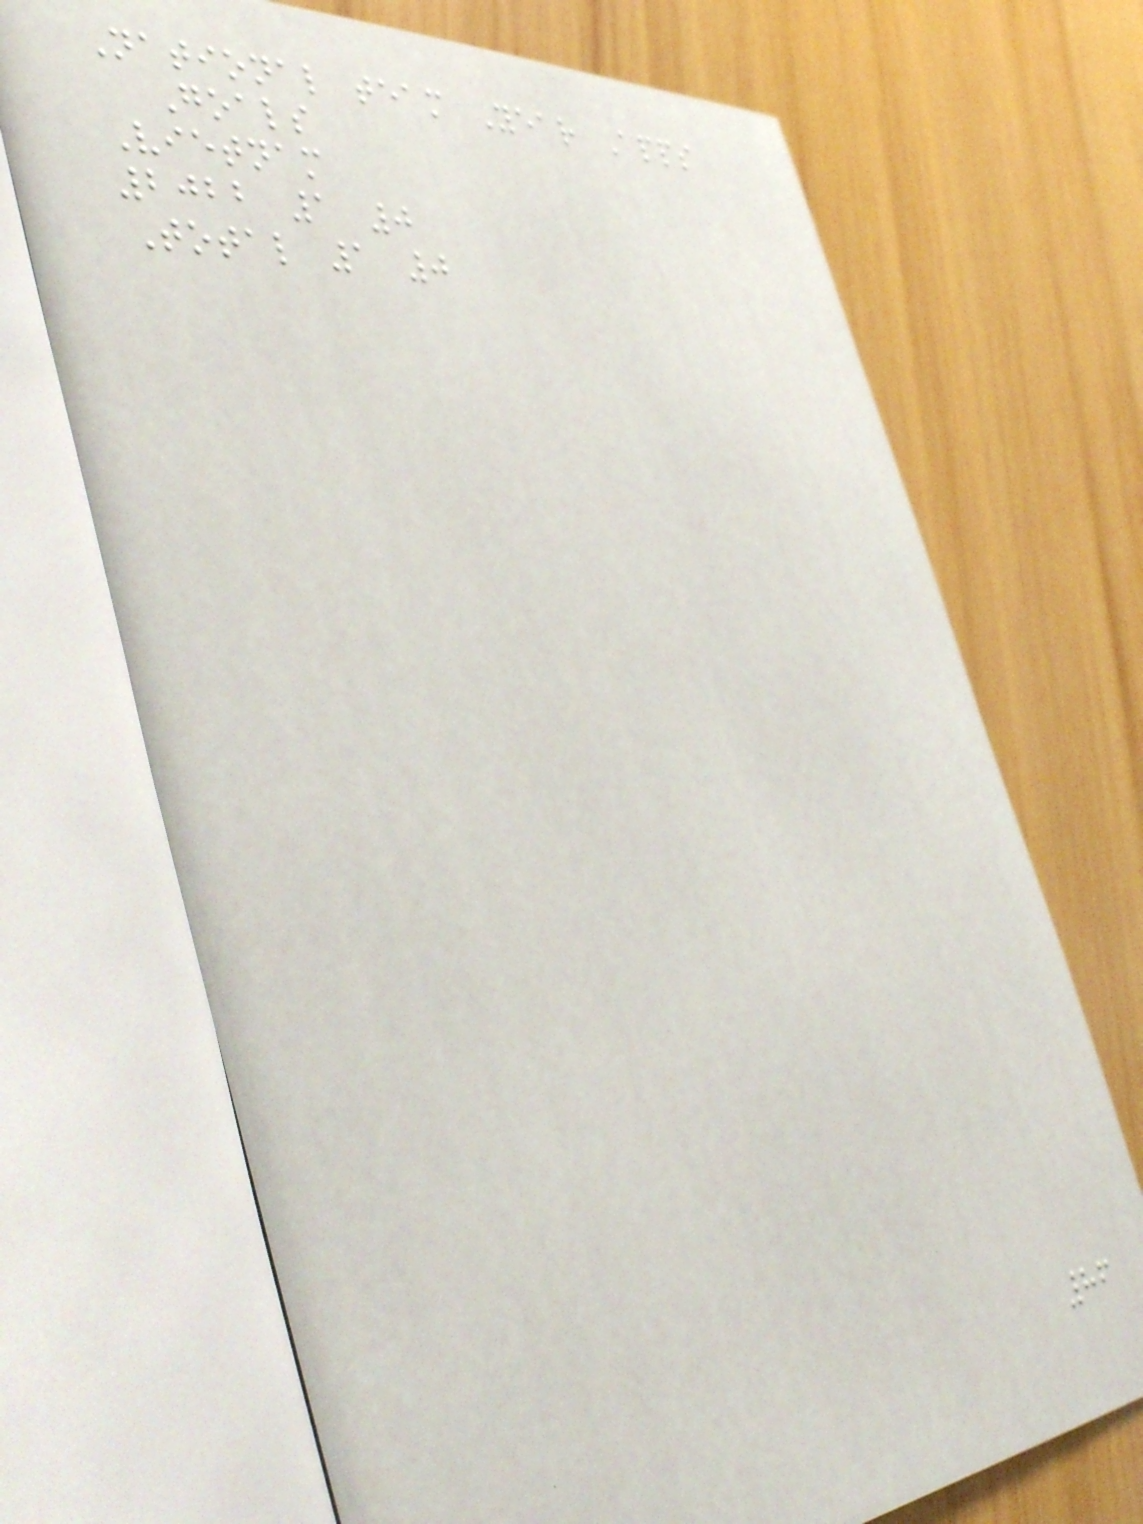National team Year Apps
Goals
Vietnam
2022 1 0
Total 1 0
86
